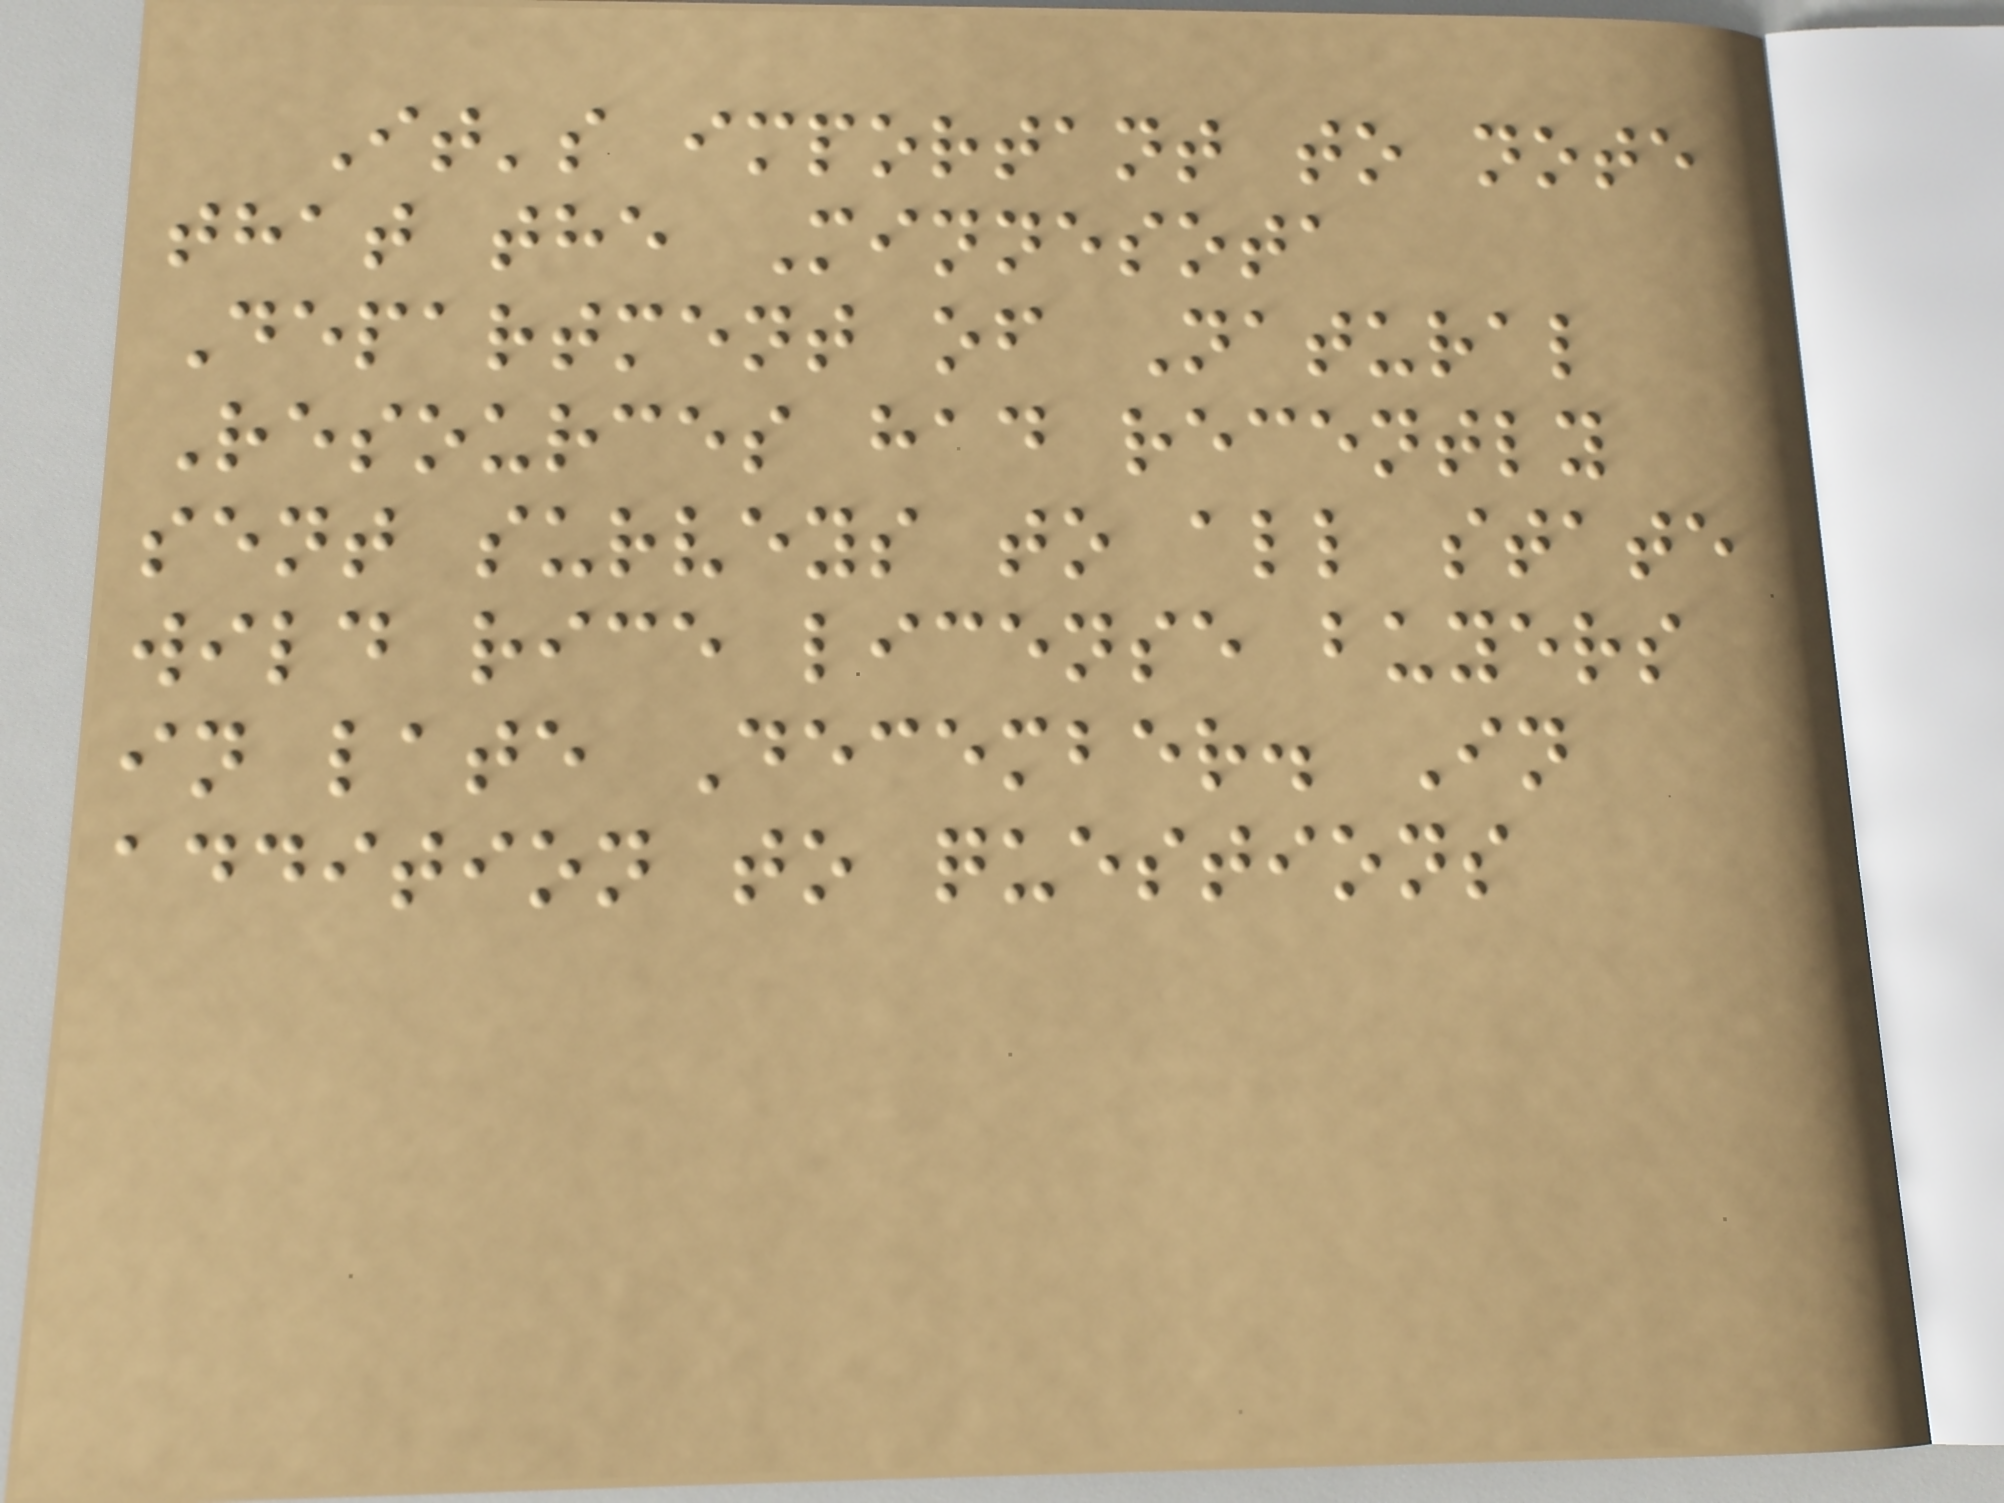It's important to note
that the Minnesota
Department of Natural
Resources had recently
sent surveys to all state
wild rice license buyers
in late December. In
addition to questions
